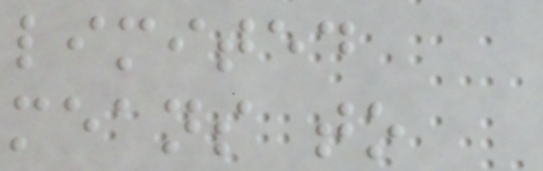limited
means to
